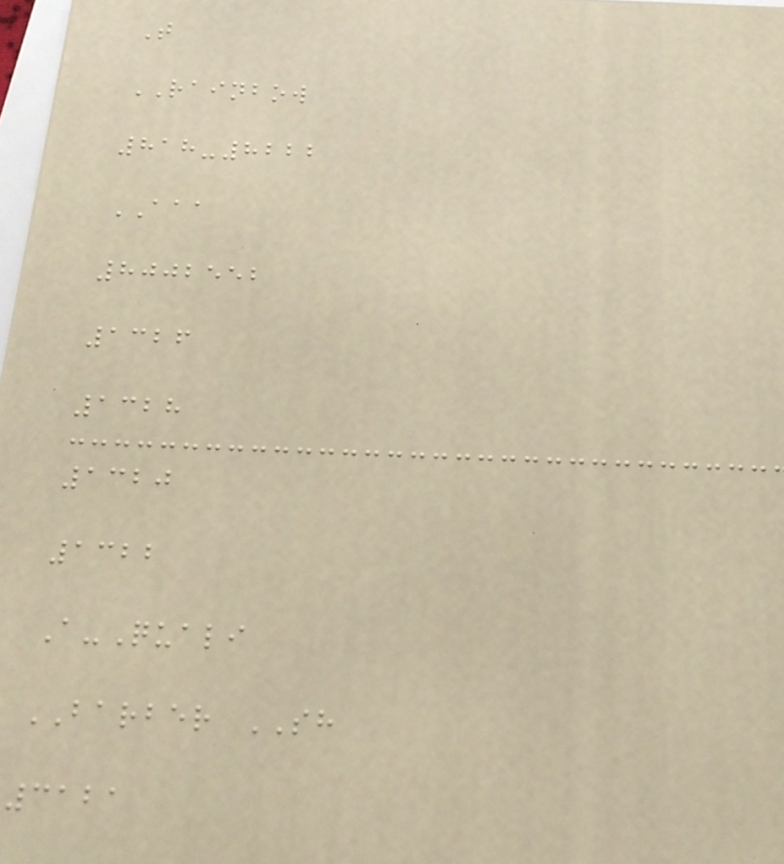T
RAINBOW
818-8222
AAA
8002552
1326
1328
1320
1322
A-Quali
BARBER SH
3121
